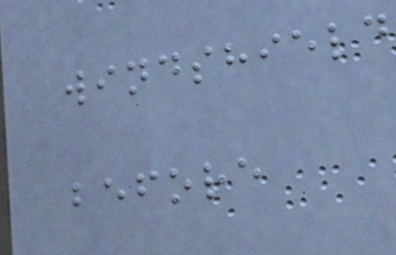windshield
before
